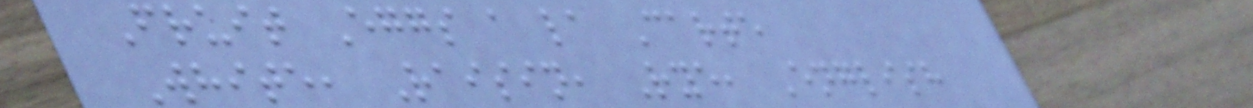Fruit Eggs a la Carte
White, Raisin, Rye, English
